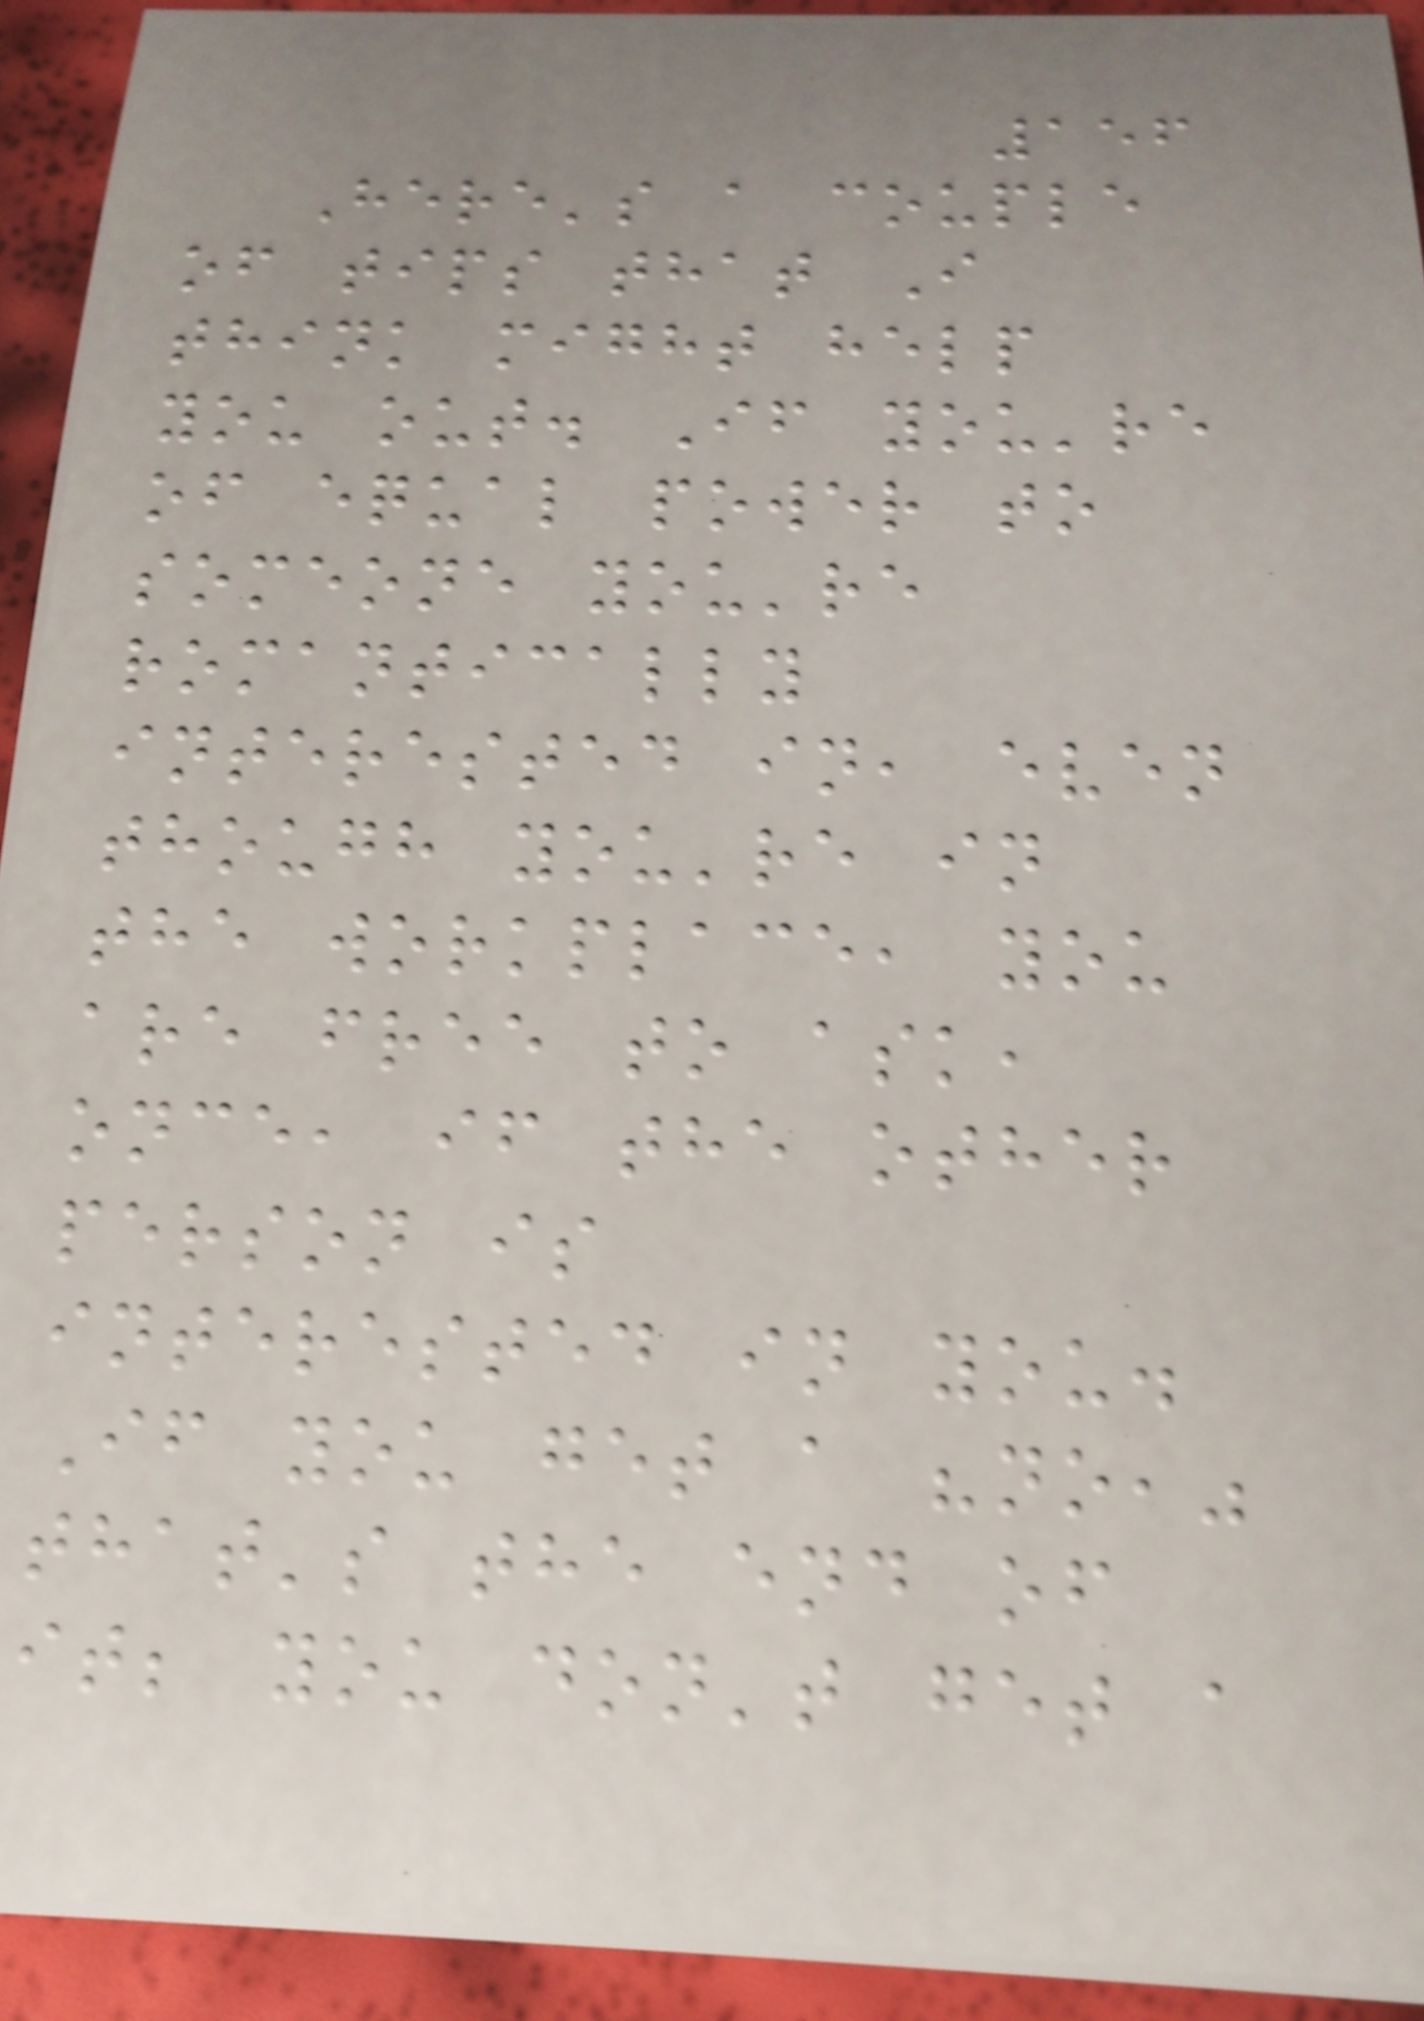156
Here's a couple
of tips that I
think might help
you out. If you're
of equal power to
someone you're
romantically
interested in, even
though you're in
the workplace, you
are free to ask,
once, if the other
person is
interested in you.
If you get a "no,"
that's the end of
it; you don't get a
